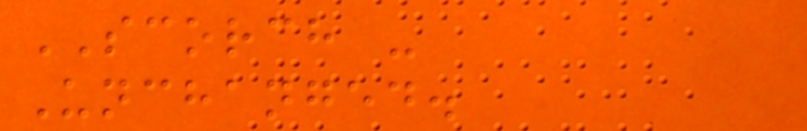SCORCH -
Unchanged.
